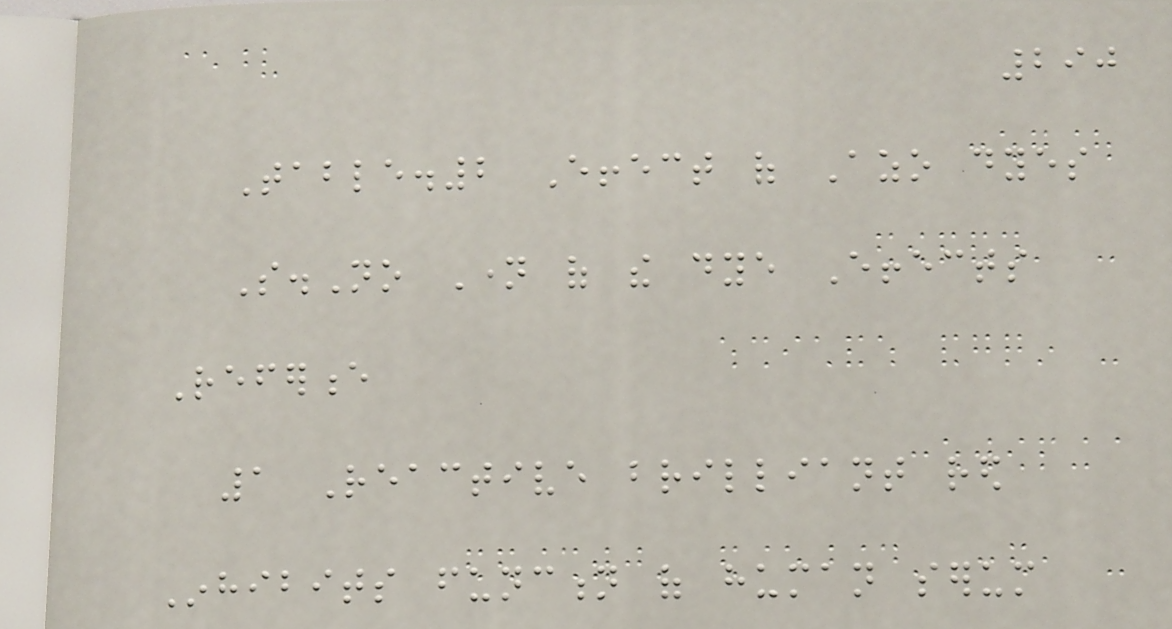290
Table.2 Effect of Azo dyes
S.No Name of the dye Effects
Reference
1 Reactive brilliant red
Inhibits function of human serum
